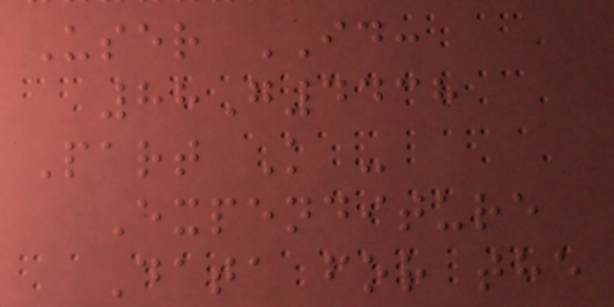User ID:
88G4438
Part K -
Expenditure
Data for the
